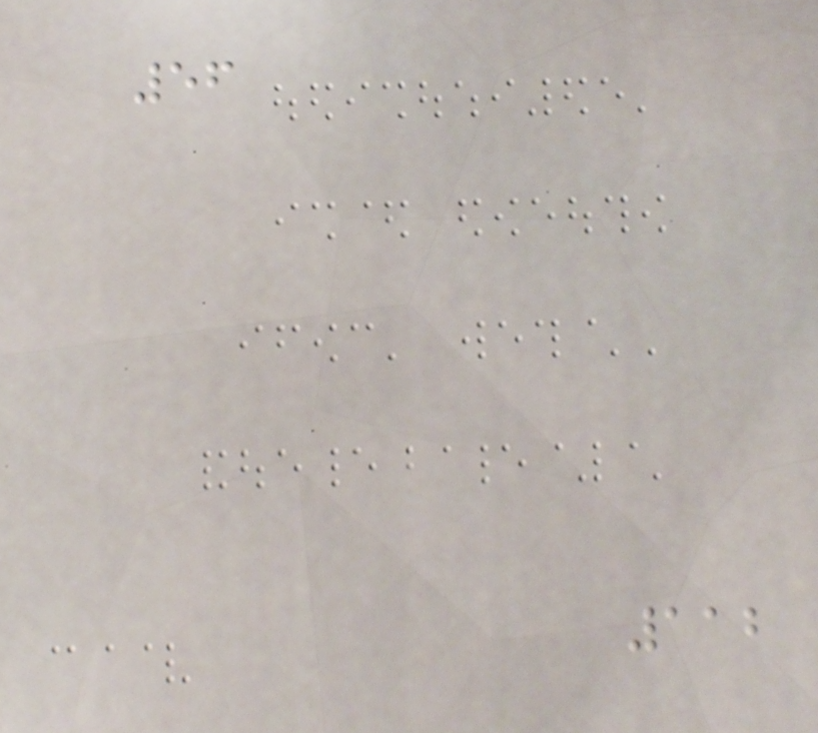56
112
